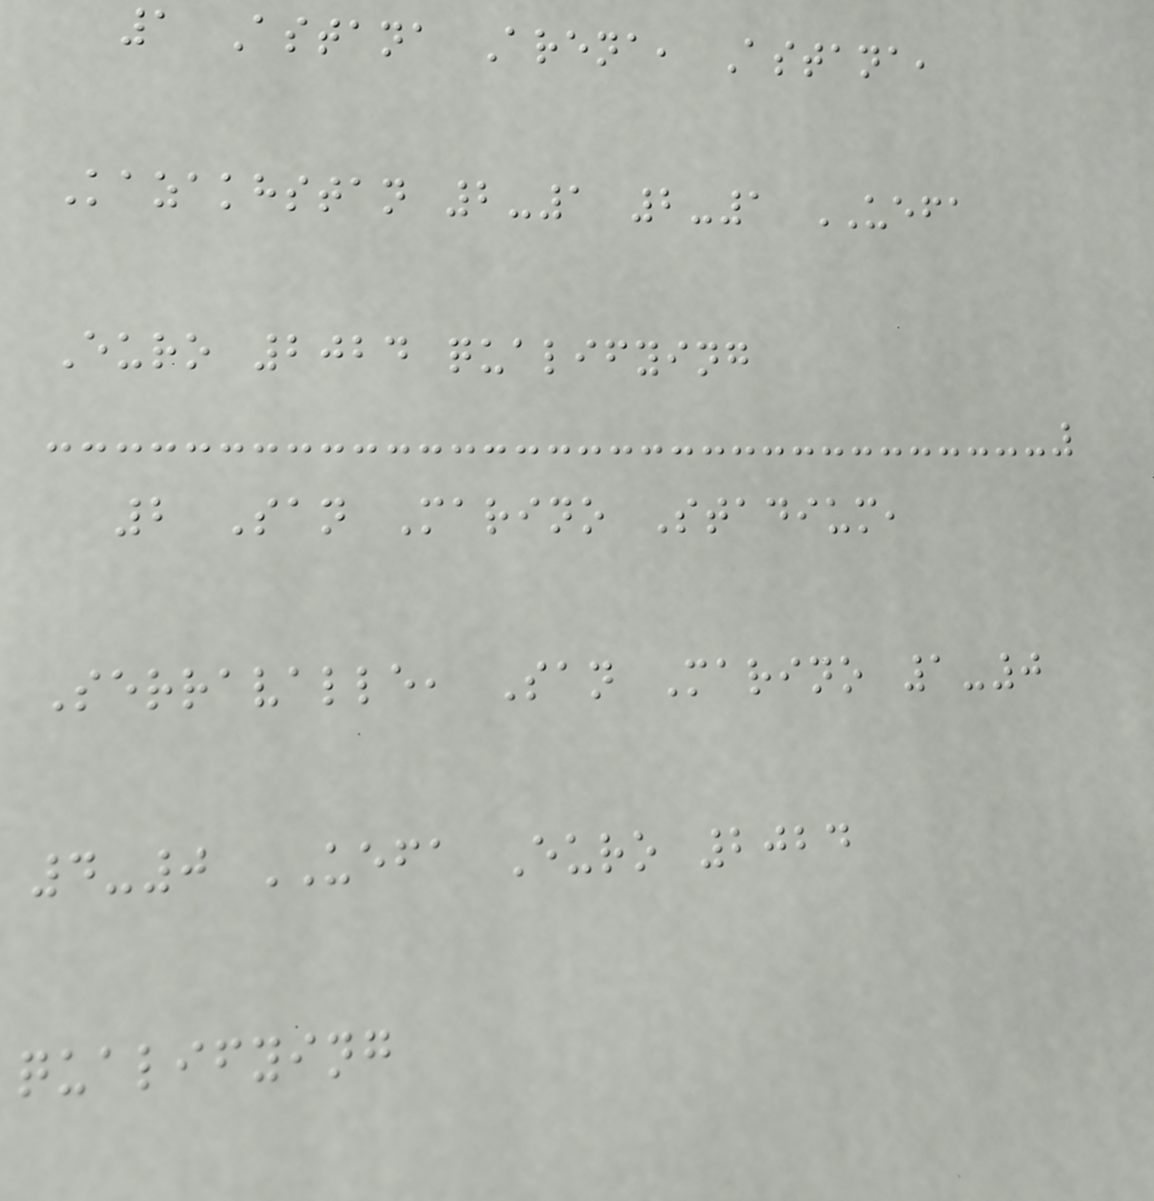1 Astana Arena, Astana,
Kazakhstan 2-1 2-1 UEFA
Euro 2024 qualifying
2 San Marino Stadium,
Serravalle, San Marino 1-0
4-0 UEFA Euro 2024
qualifying
